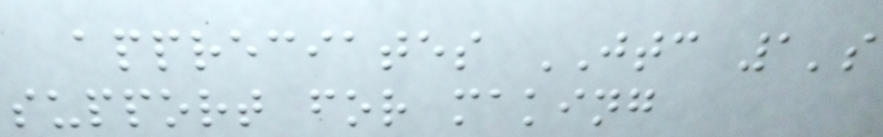appreciates JTC 1's
support for making
